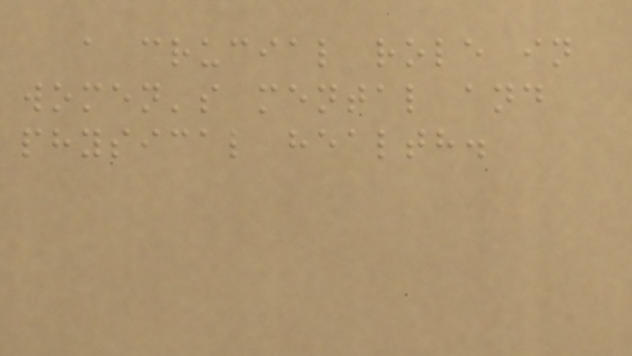a crucial role in
women's mental and
physical health.
